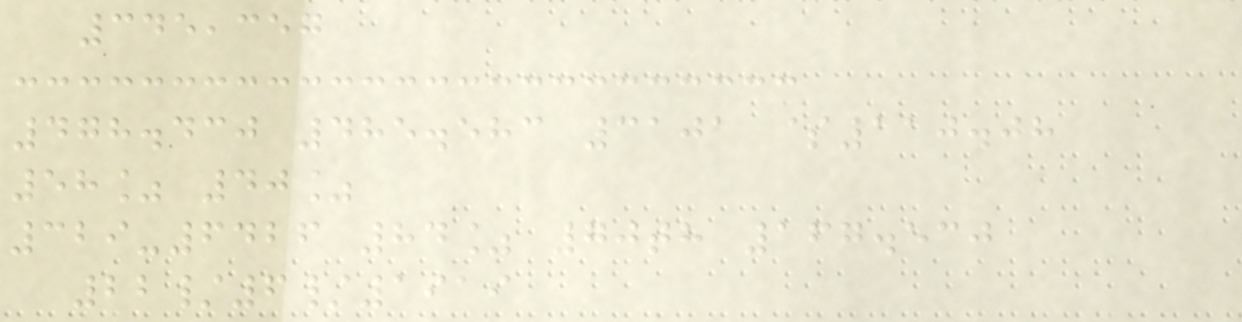345,357
478.430 485.583 3101 $110.08
58% 40%
329-6426 84% 70th 167.530
22/6/1919
